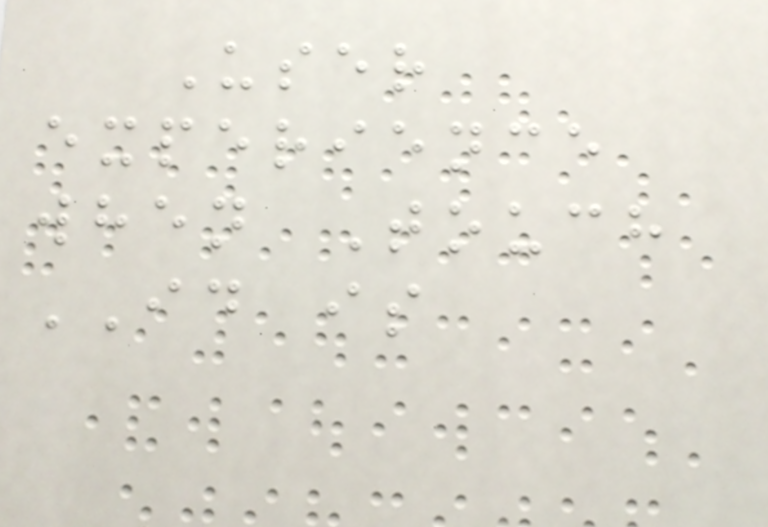User
experience
when Touch
ID is
